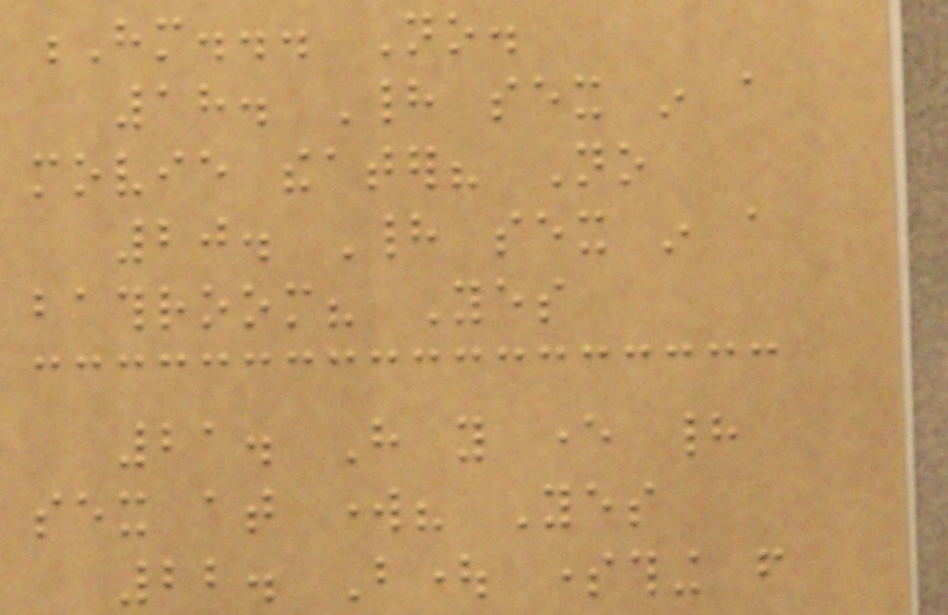Hm... No.
18. Had sex in a
movie theater? No
20. Had sex in a
bathroom? Yes
21. Have you ever had
sex at work? Yes
22. Bought something from
